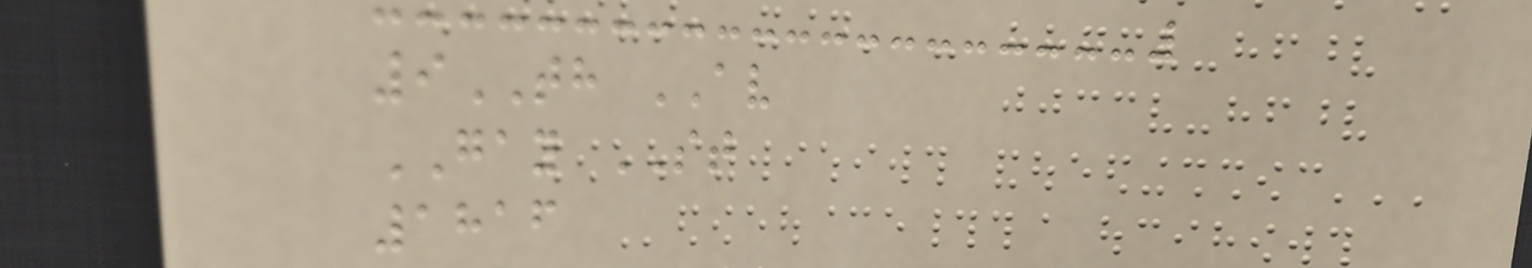9TH AV
GAY ST
1816
